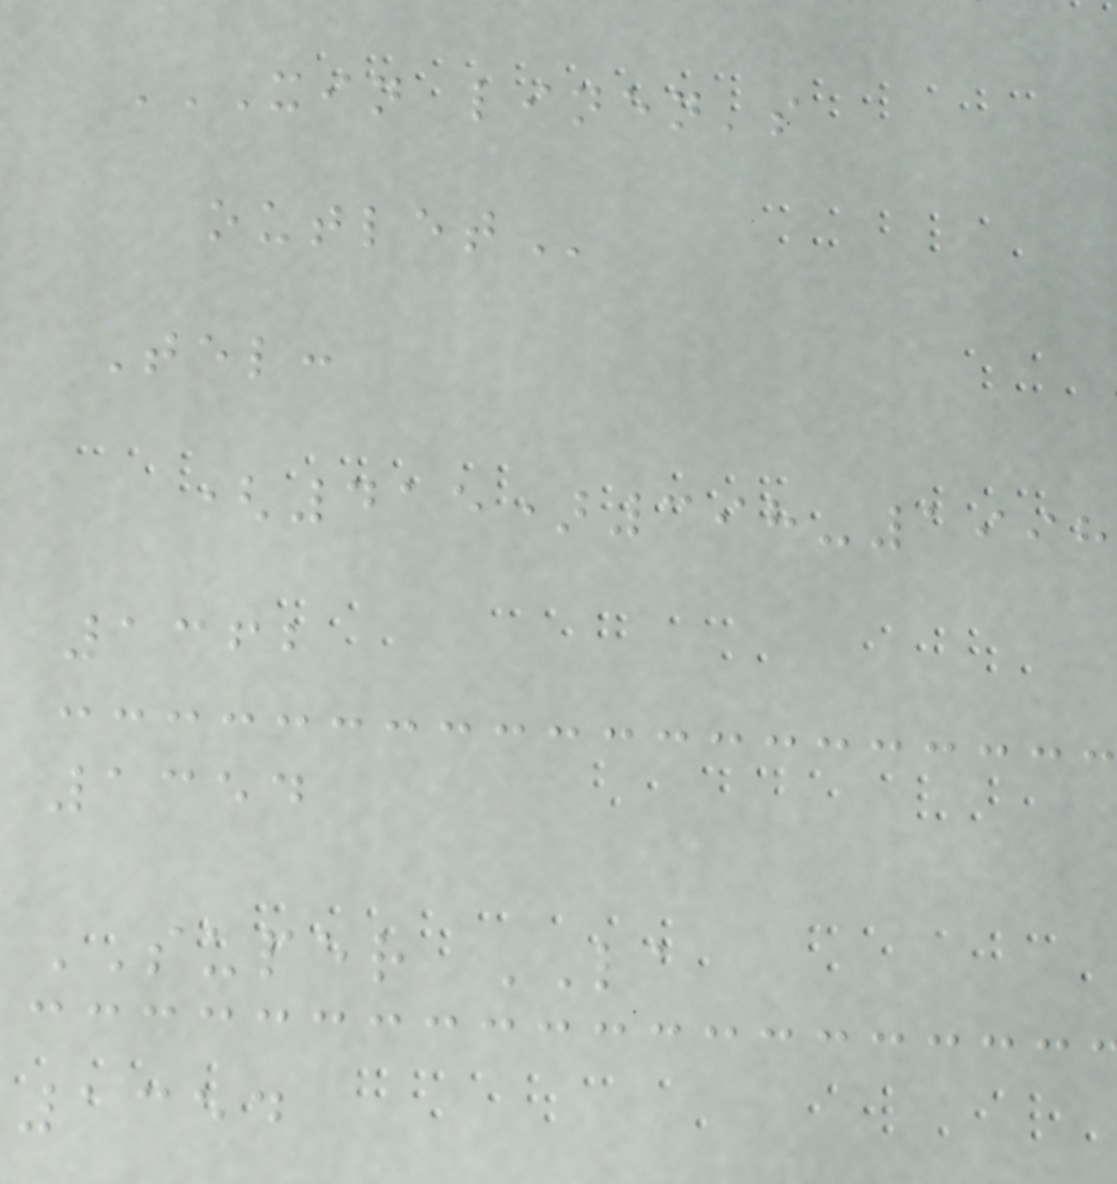XIN LINEN'S
OUTLET
Tel:
(415)398-1998
1362
1354
SUPER LA
1354
